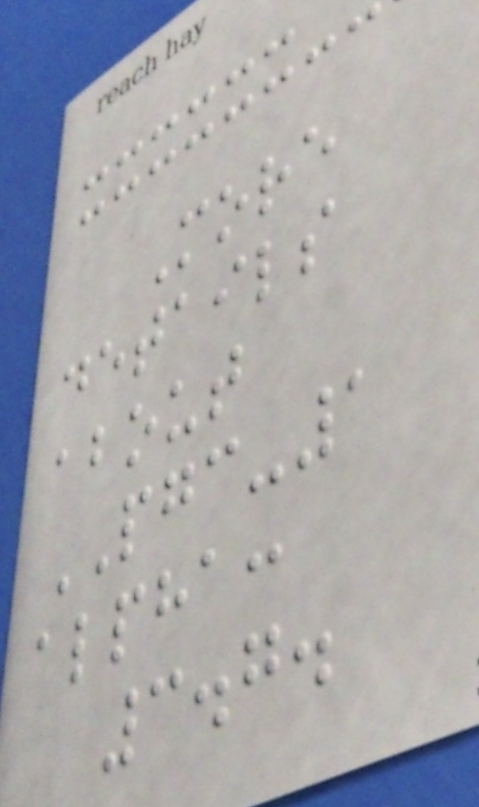More
details
about
PGC-1
alpha:
3.7.
